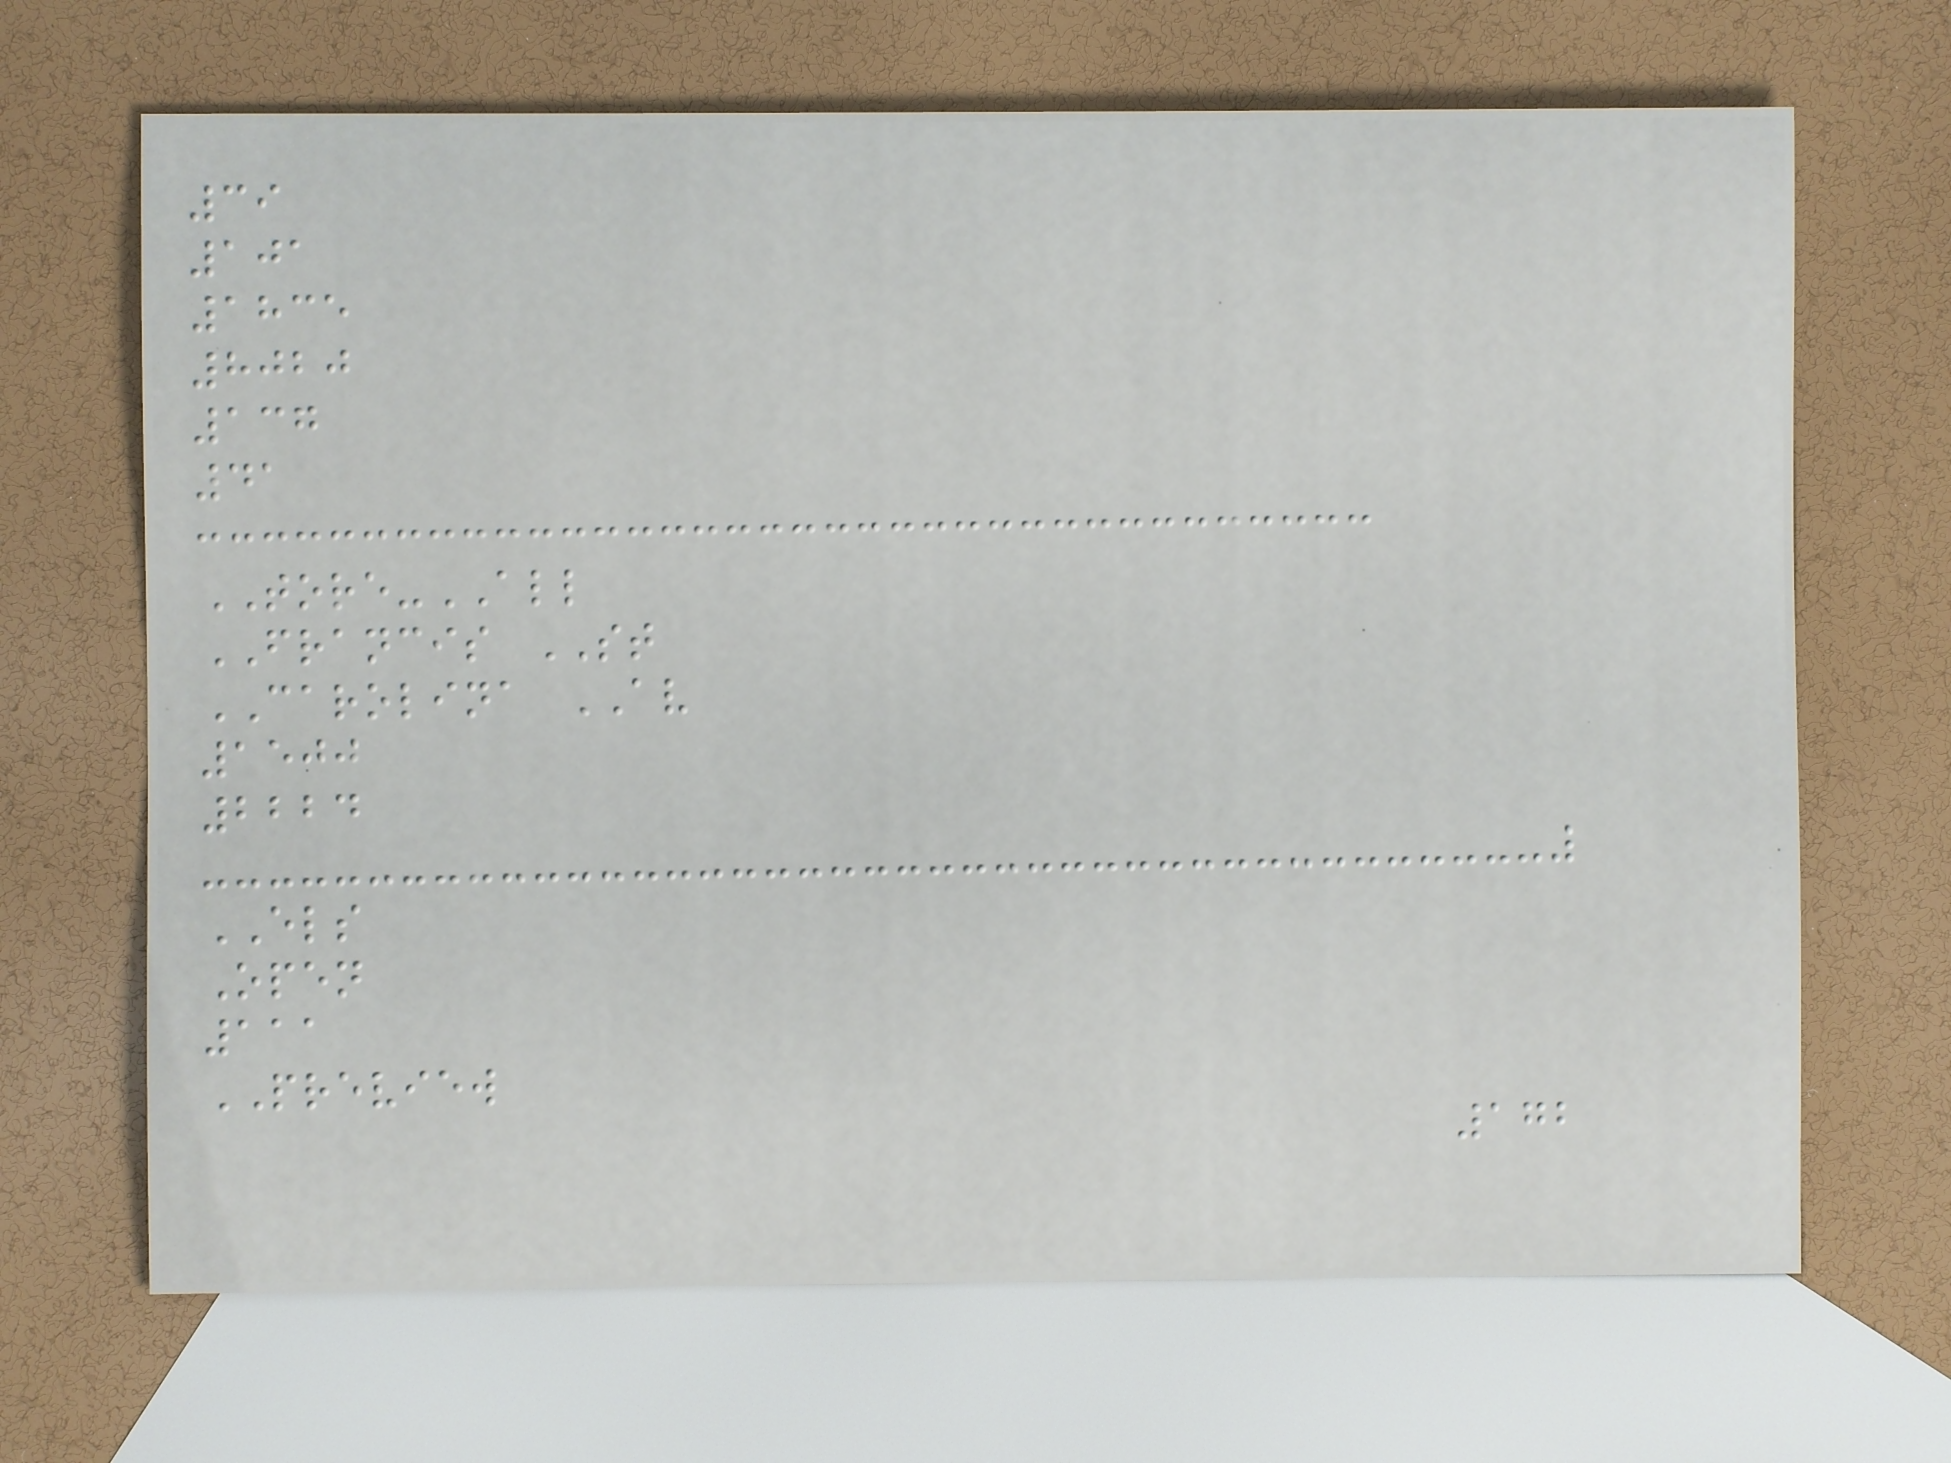39
101
1835
8020
137
41
TORE-ALL
FRANCIS ST
CAROLINA AV
1500
2224
ELS
Open
111
PREVIEW
172
